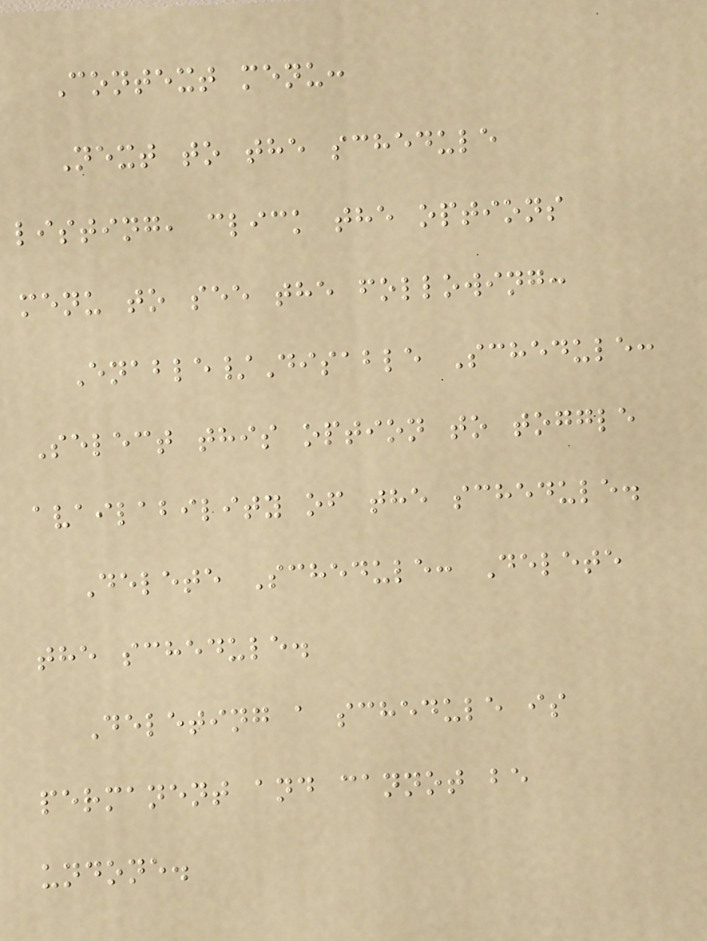Context menu:
Next to the schedule
listing, click the options
menu to see the following:
Enable/Disable Schedule:
Select this option to toggle
availability of the schedule.
Delete Schedule: Delete
the schedule.
Deleting a schedule is
permanent and cannot be
undone.
